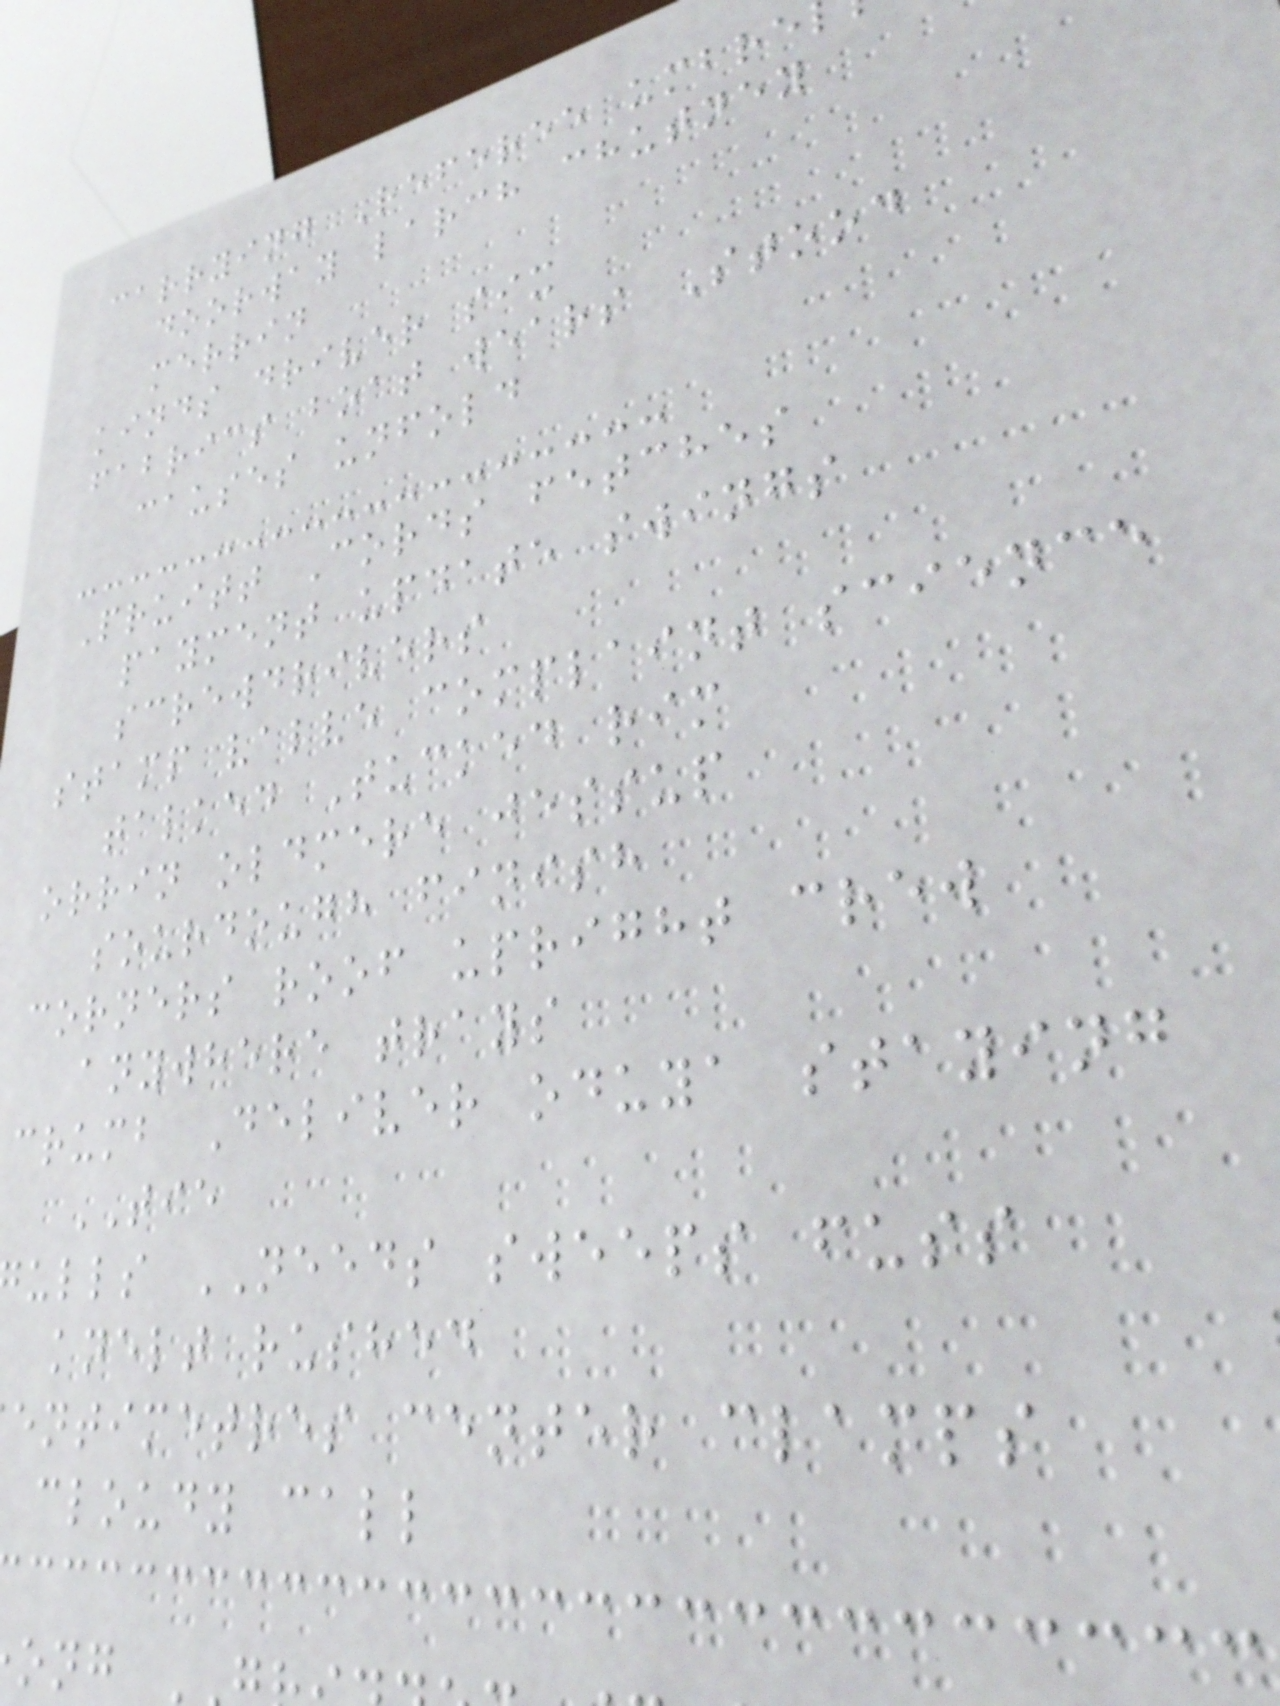carrying Referee umbre
doorway larch chutney
merrin
kinds driver six
fabrics boat wears Stood
causes unfold
Pruitt Cords fetches
payment update swings
screwdrivers
stamp valve complaint science
talked Tucked rim
orrin oldmere jessup
sourdough finish
corners roof upright crew
anywhere trays
crumb Deliver oduya staying
TIE
ulls NEEDS sweeps fuss
knelt rushed
entimetres center clamps
cloudy call
